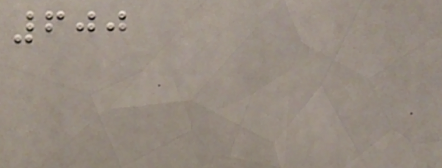600
